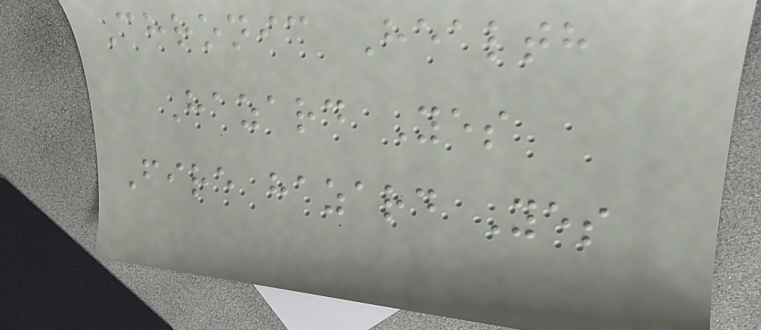Chronic Health
Hazard Yes
Fire hazard Yes
